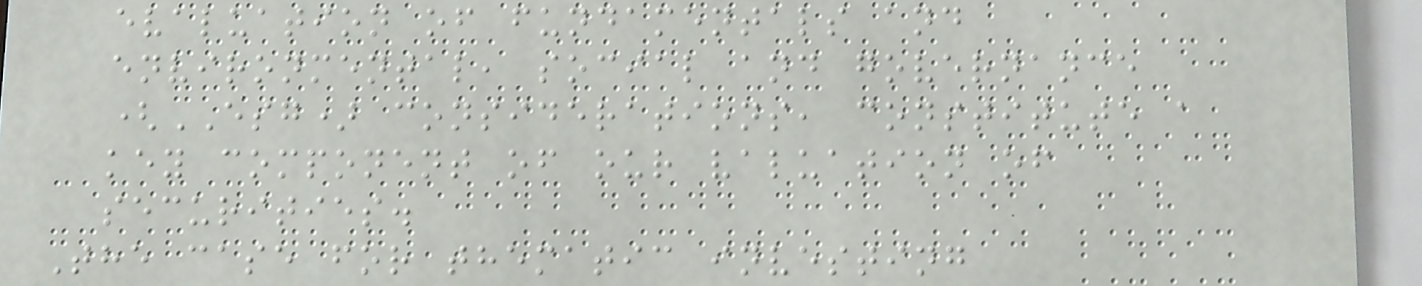evaluation of fundamentals and
environmental, social and governance
(ESG) considerations, constitute a
key component of our valuation of
securities.
The case for thematic investing
